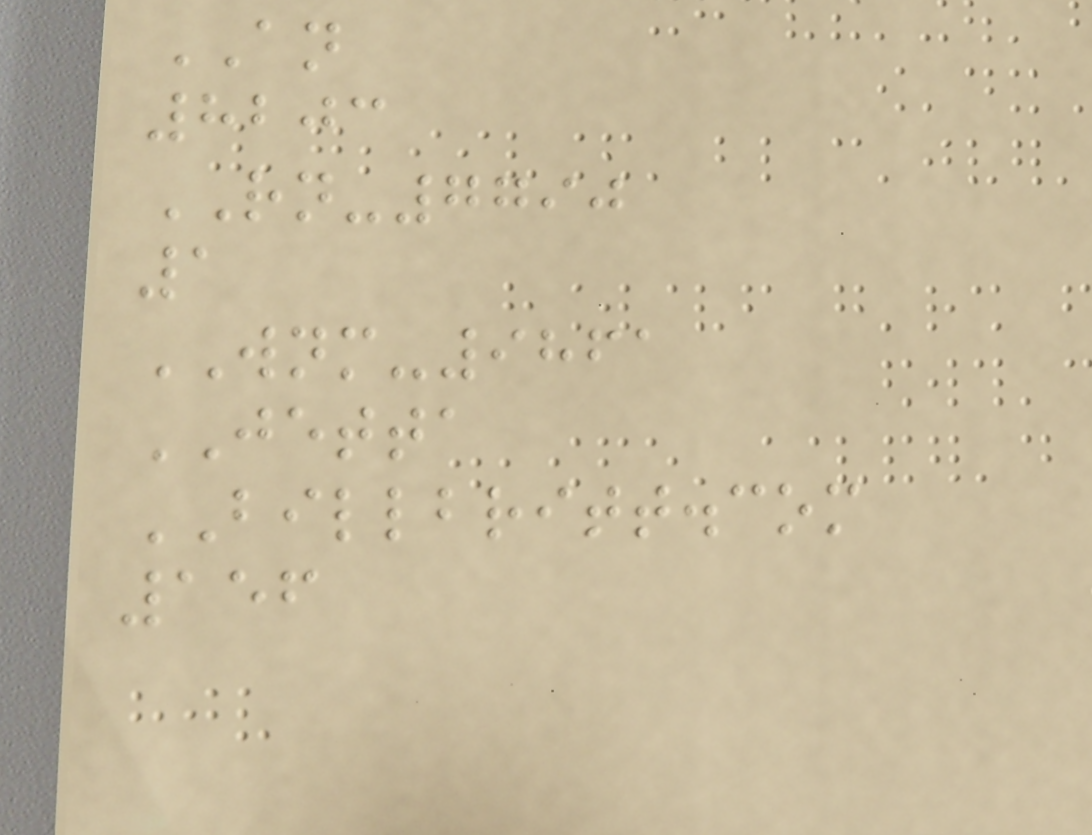AN
8203
RN-7790
1
WNM-9861
JETTA
BILLBRITT.com
156
